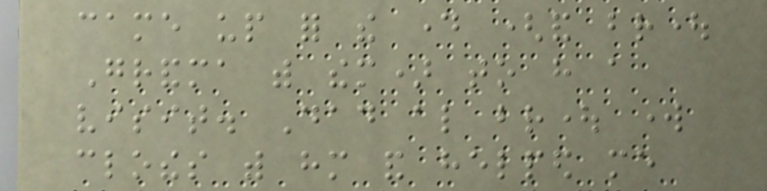came up for the day (and brought
Grandma with them) to have a
visit. Dad also brought work
clothes with him and helped me
